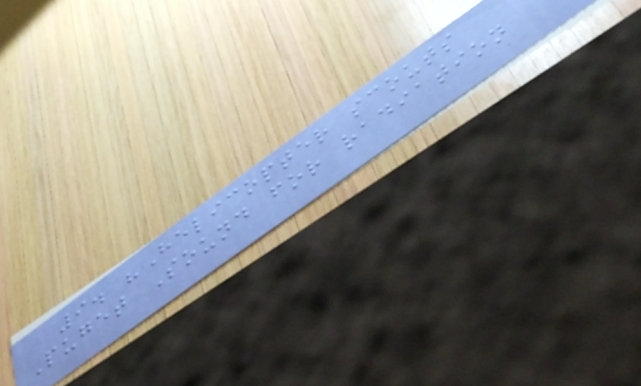9. "Helicopter scouts
Puget Sound for radiation
